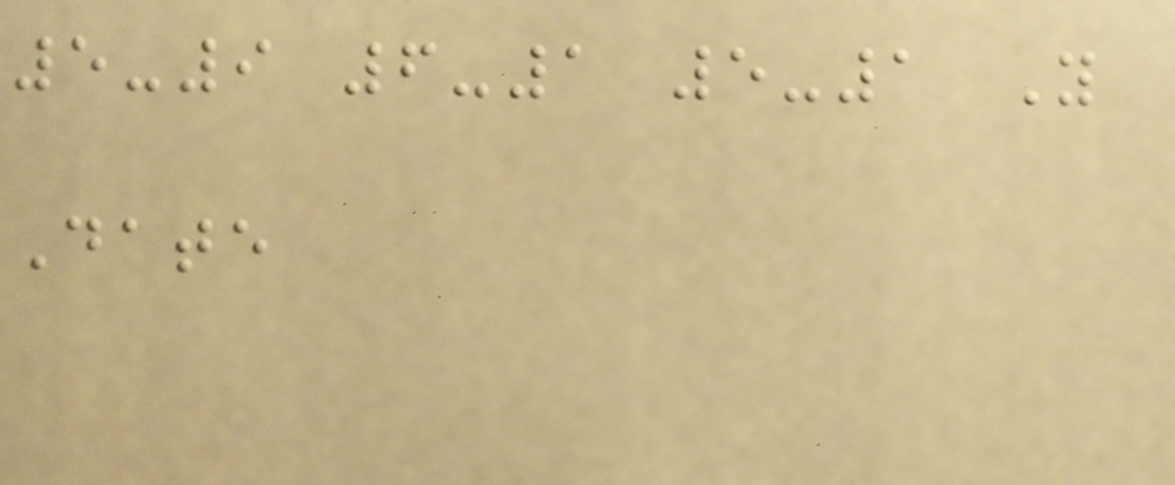5-9 6-1 5-1 Y
Date
